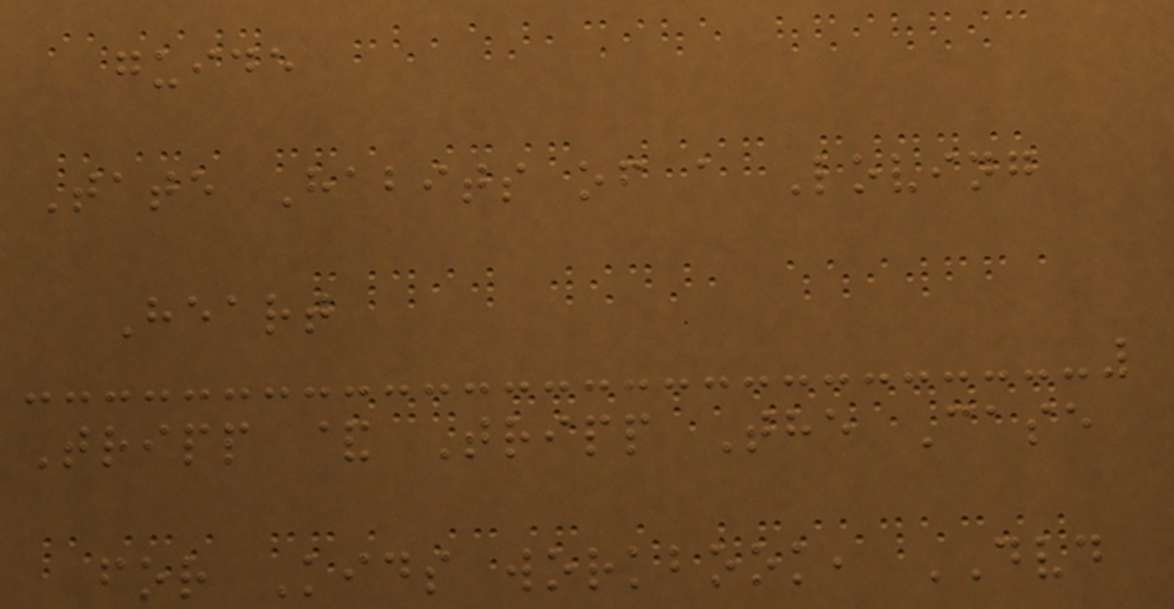guide
Tate Habits of a Loving
Heart
Tripp & Tripp The Case
for Kids workbook, DVD
